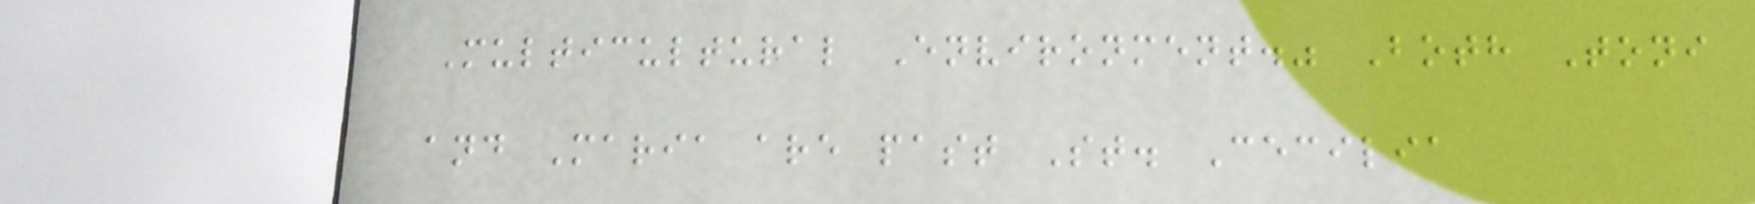Multicultural Environment." Both Toni
and Maria are past St. Cecilia
